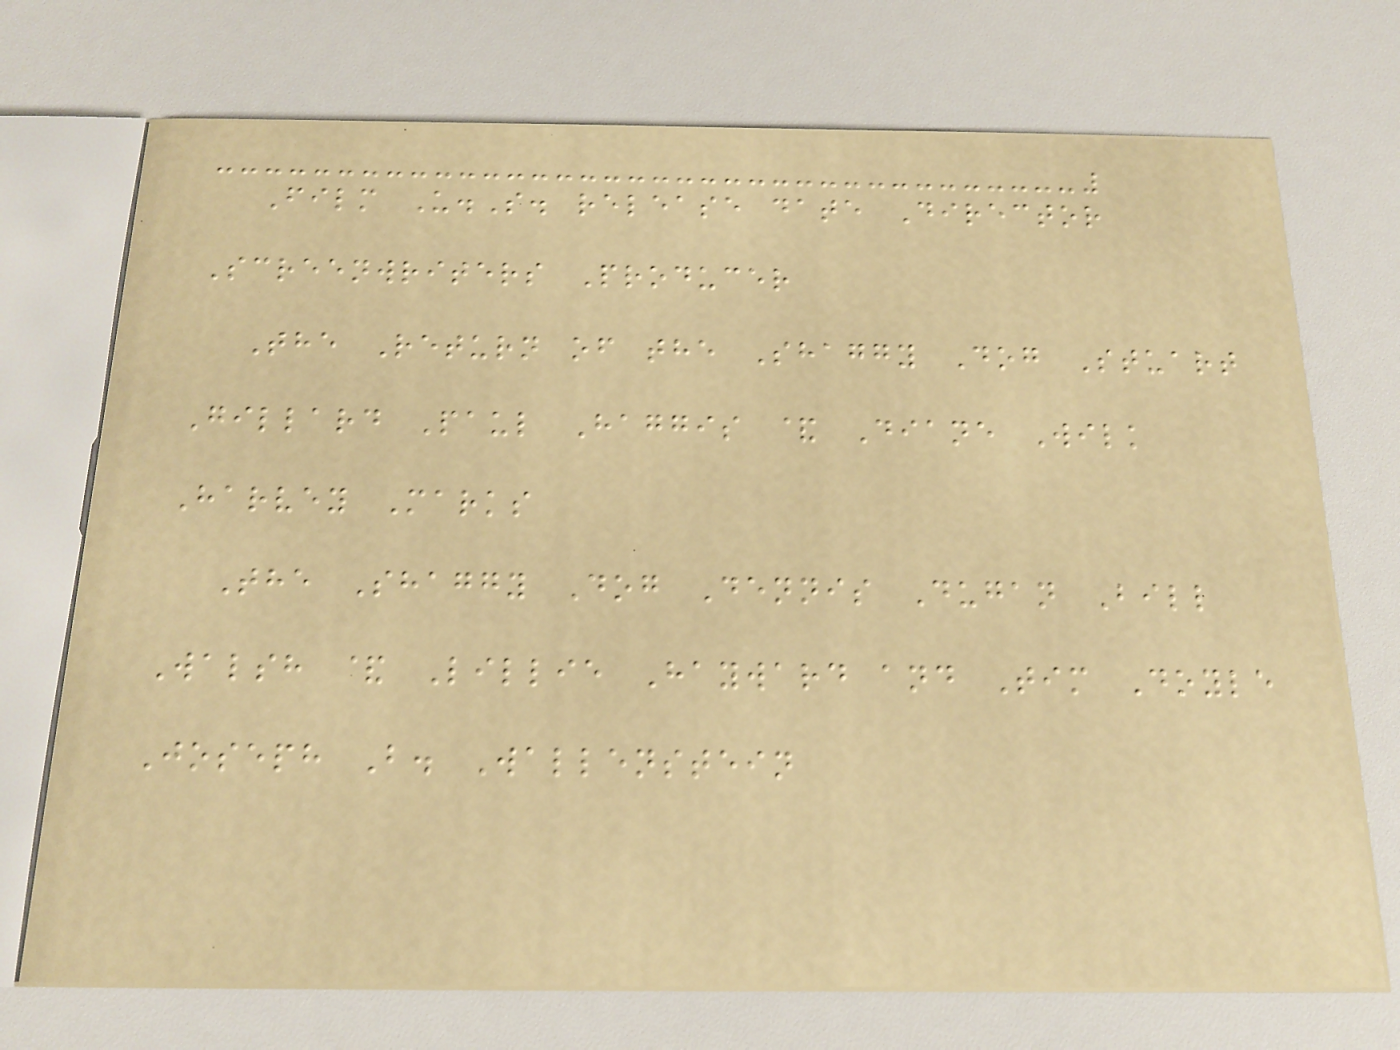Film U.S. release date Director
Screenwriters Producer
The Return of the Shaggy Dog Stuart
Gillard Paul Haggis & Diane Wilk
Harvey Marks
The Shaggy Dog Dennis Dugan Bill
Walsh & Lillie Hayward and Tim Doyle
Joseph B. Wallenstein
